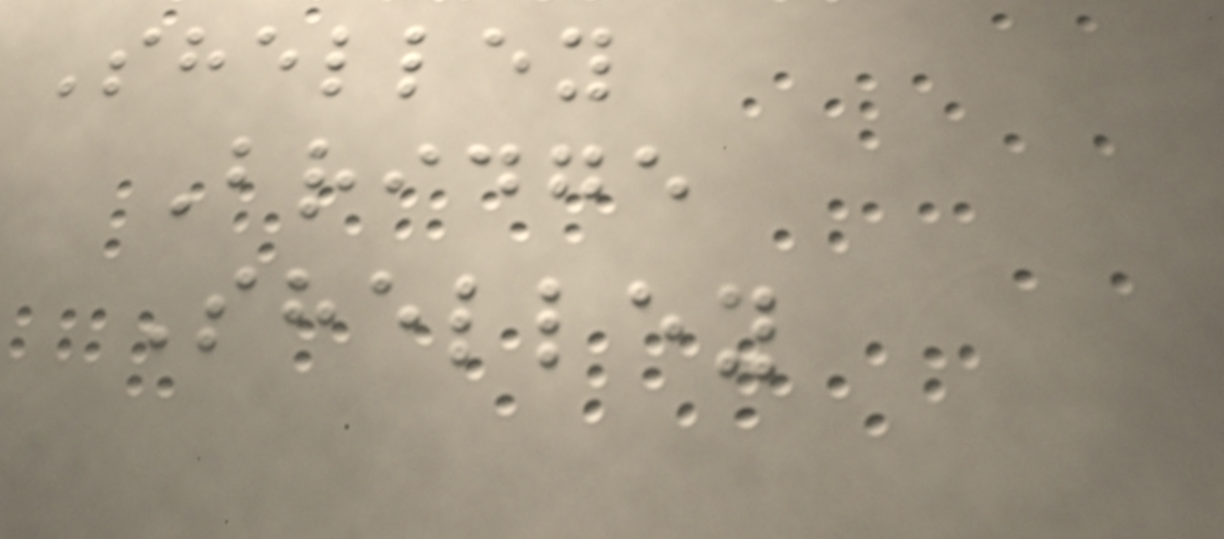Shelley
Bridge
Shelley
